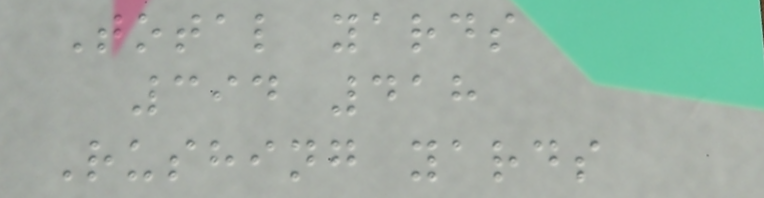Total yards
394 418
Rushing yards
